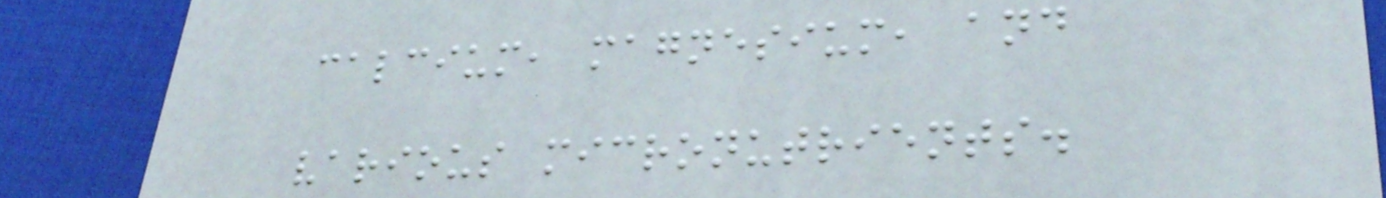calcium, magnesium, and
various micronutrients.
